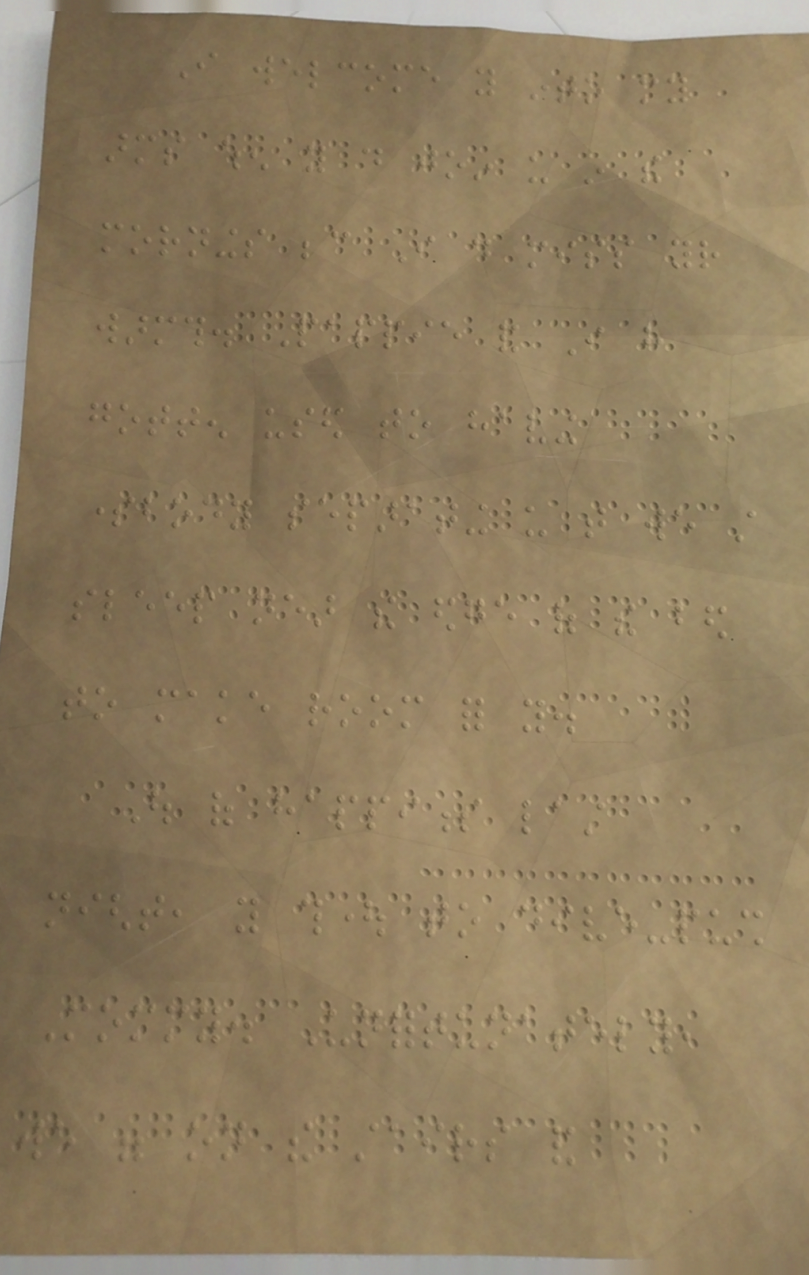I welcome you into my
arms when you do join us in the
mornings because I do miss your
warmth. Pappie and I have
gotten used to having
somebody separating us that we still
sleep near the edge of the bed
to make room for you.
Out of happiness last
night, you thought to dive-push
Mommy. Unfortunately,
we were on the stairs and
